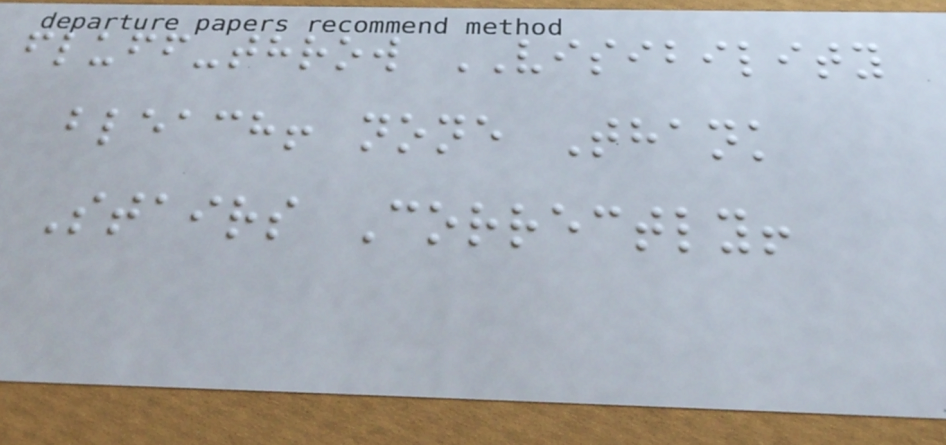fluff-throw VISIBILITY
bleach! none Thank
Stairs Correctly!
